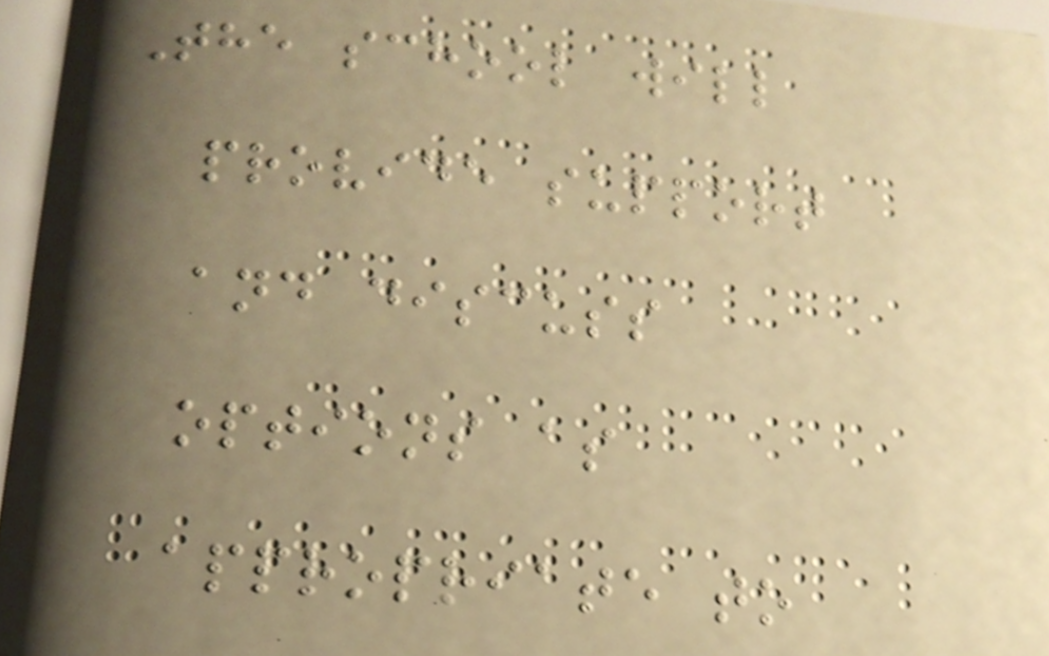The school will
provide support
and discuss
options as
appropriate to
